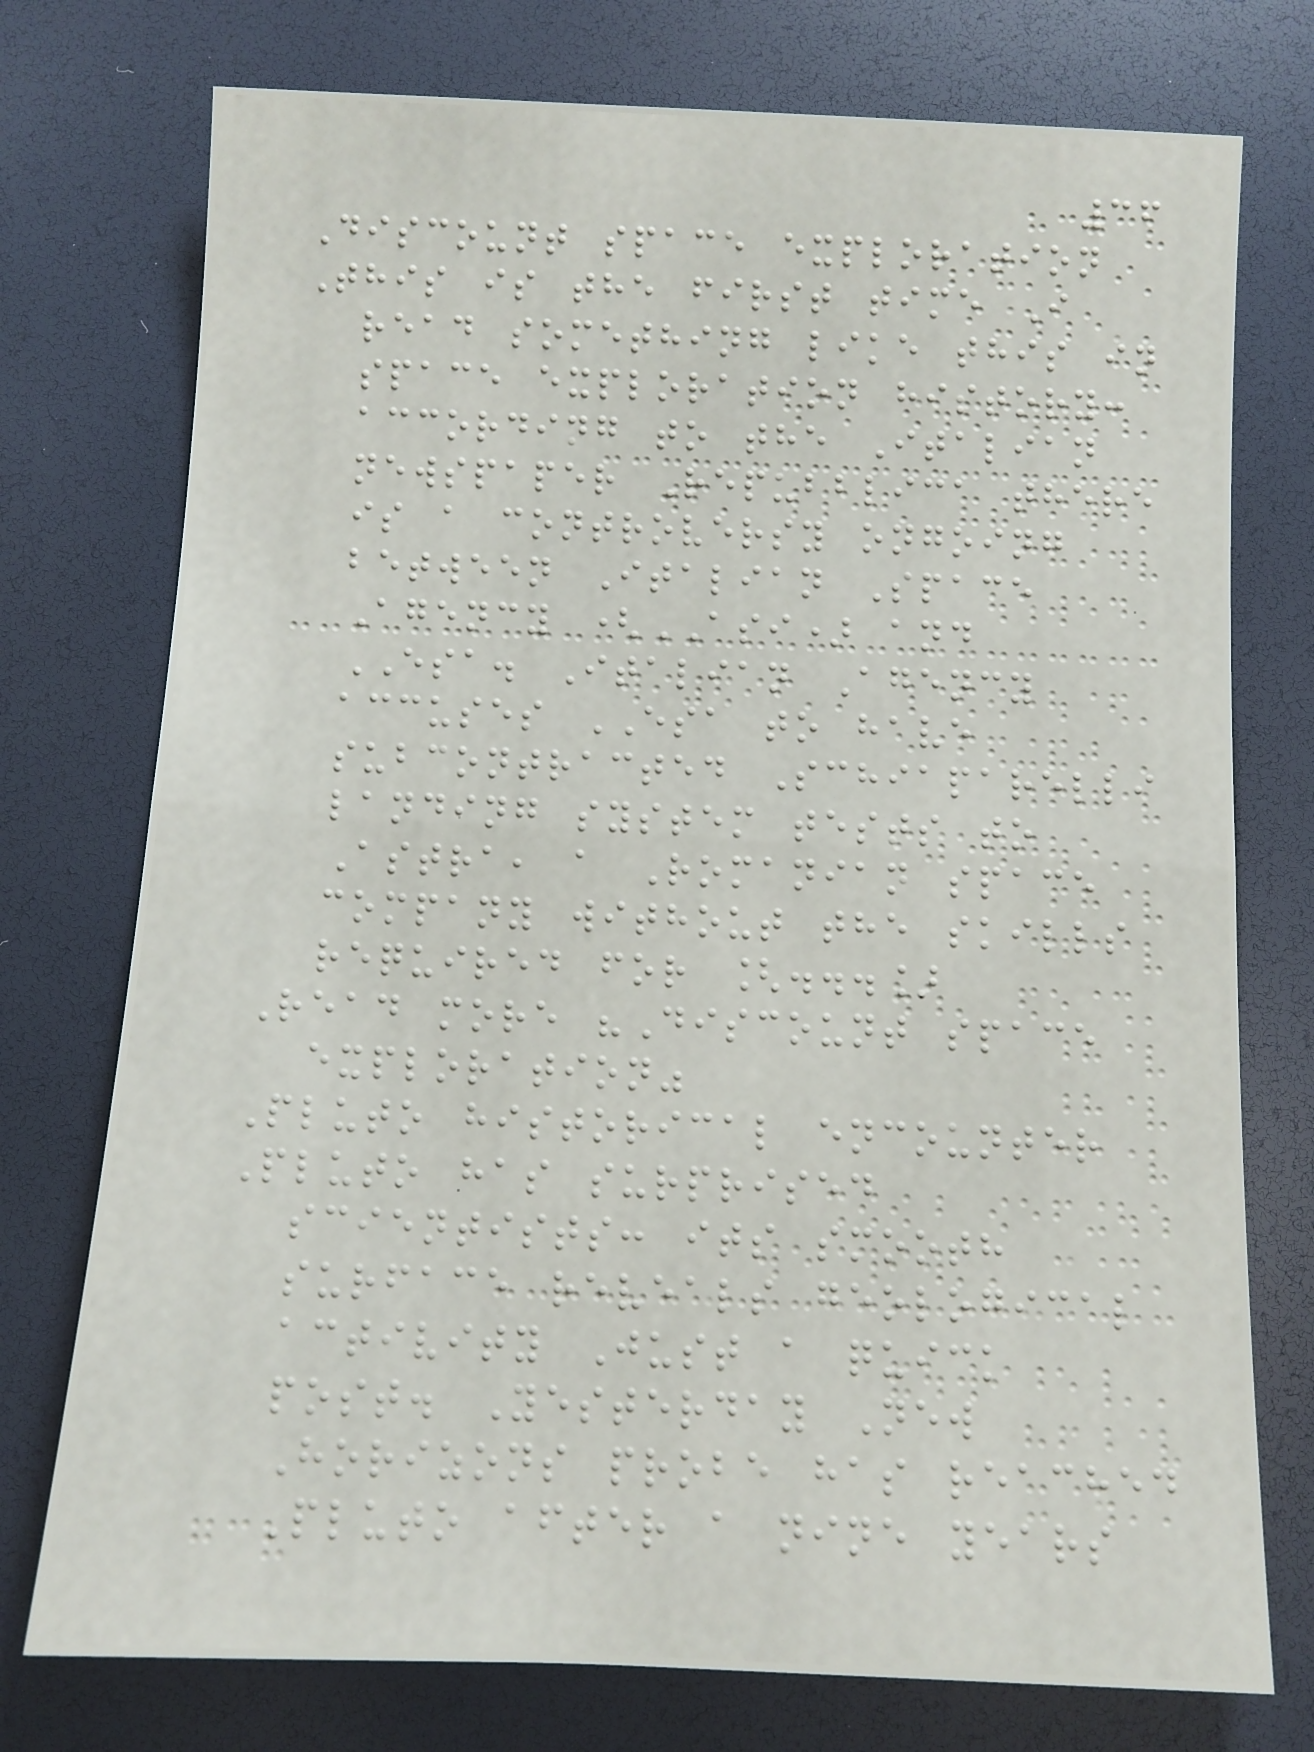36
Discount space exploration
This is the first time I
read something like this in
space exploration history:
according to the Italian
newspaper Repubblica there
is a controversy ongoing
between Italian Space
Agency (ASI) and
ESA. Italian Agency
accuses ESA to have
subcontracted Schiaparelli
landing system tests to
Astra, a Romanian space
company without the skills
required for [...]
Read more "Discount space
exploration"
Pluto historical encounter
Pluto has surprised
scientists: its smooth
surface reveals geological
activity Just a quick
post. Yesterday New
Horizons probe has reached
Pluto after a nine years
